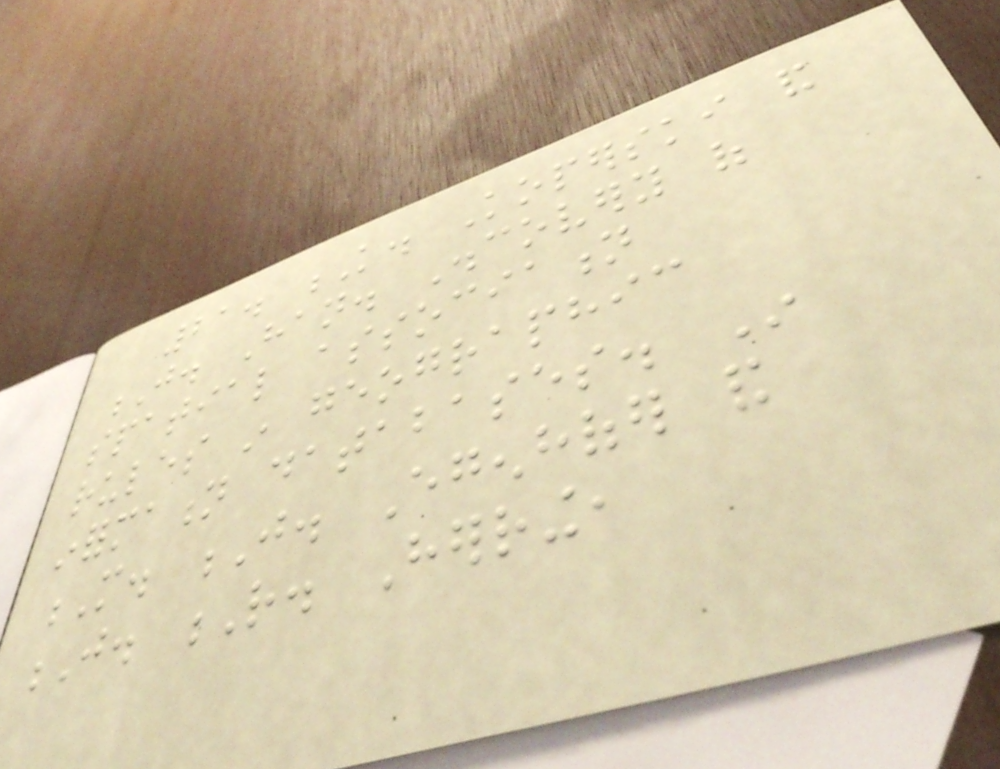21. K. Koperski and
J. Han. Discovery of
spatial association
rules in geographic
information databases. In
M. J. Egenhofer and
J. R. Herring,
